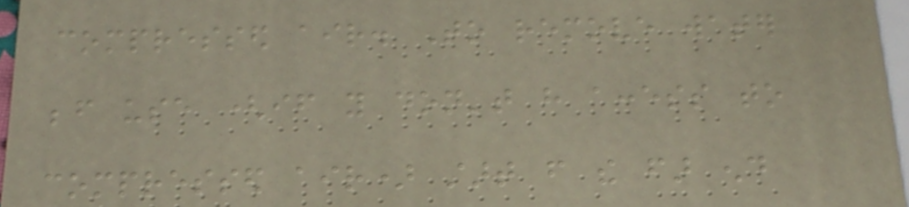compressed air. To remove water
before use (if you don't have access to
compressed air) start from the far end
